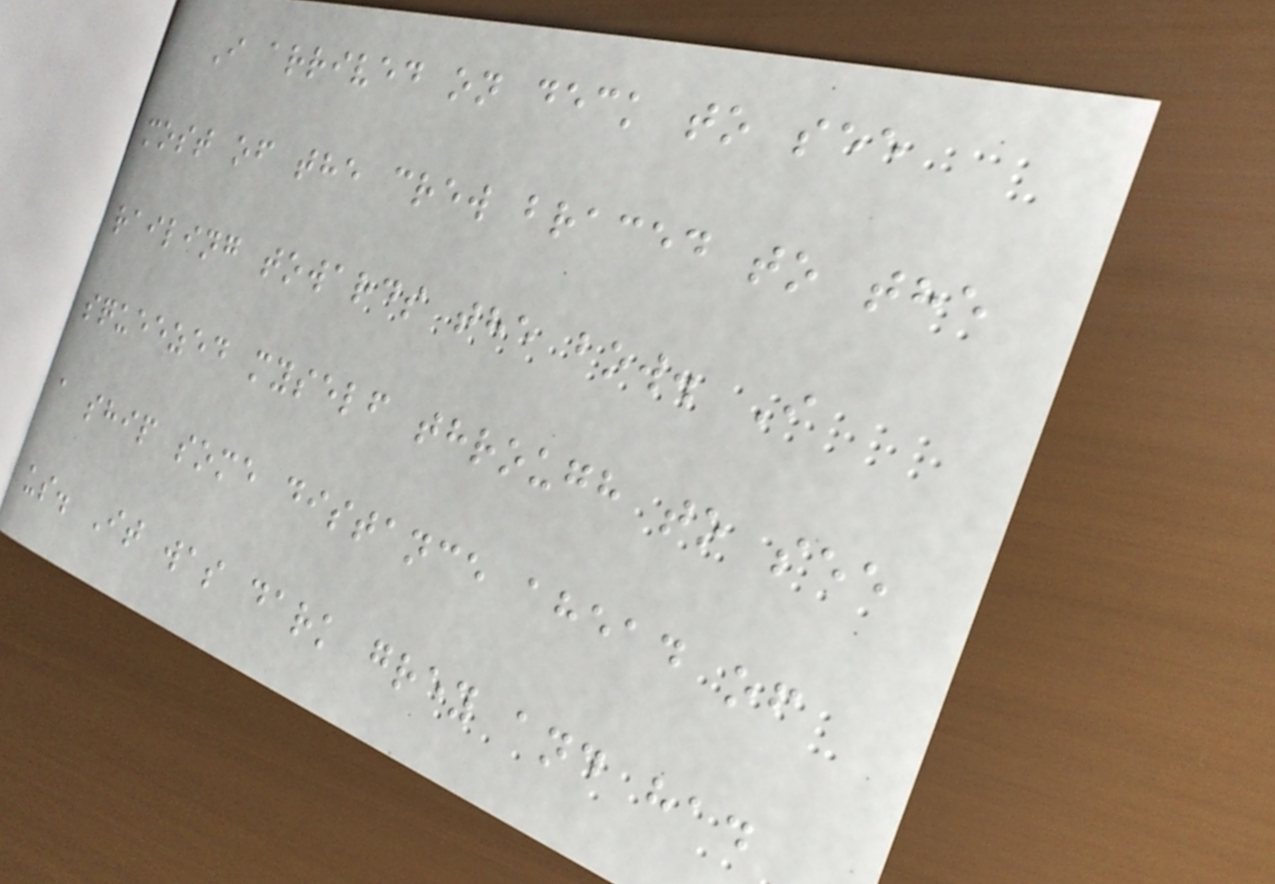I arrived on deck to see
most of the crew braced to the
railing towards the bow. I
squeezed myself through to see
a ship some distance ahead of
us. It was dark grey and had
